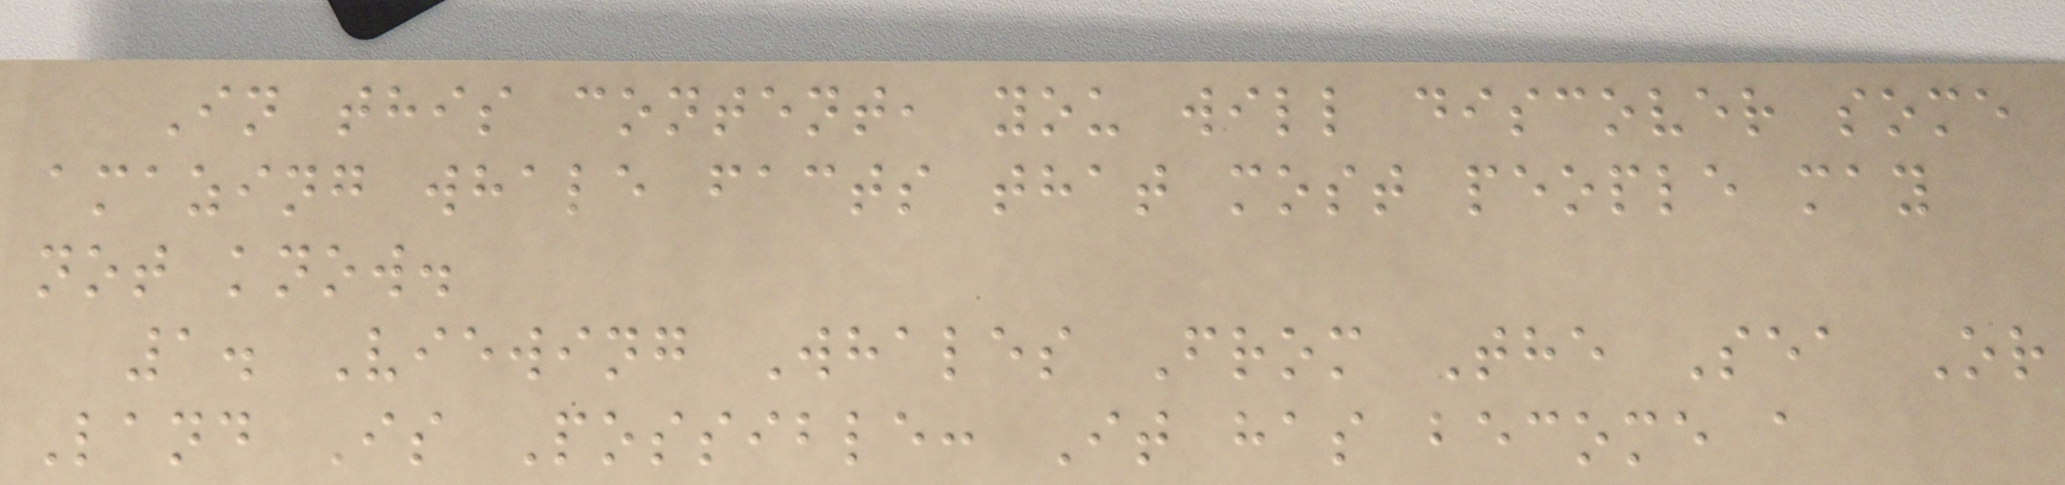In this content, you will discover some
amazing whale facts that most people may
not know.
1. Viewing Whales From The Sea Or
Land Is Possible: It has become a
